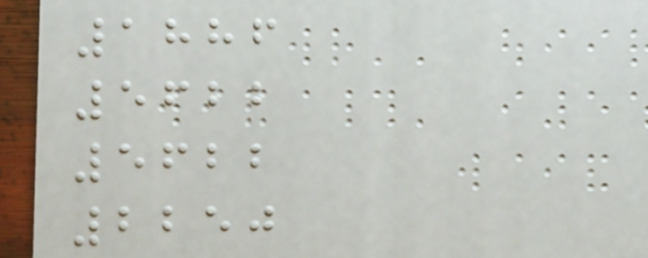1886
5622
5622
2250
